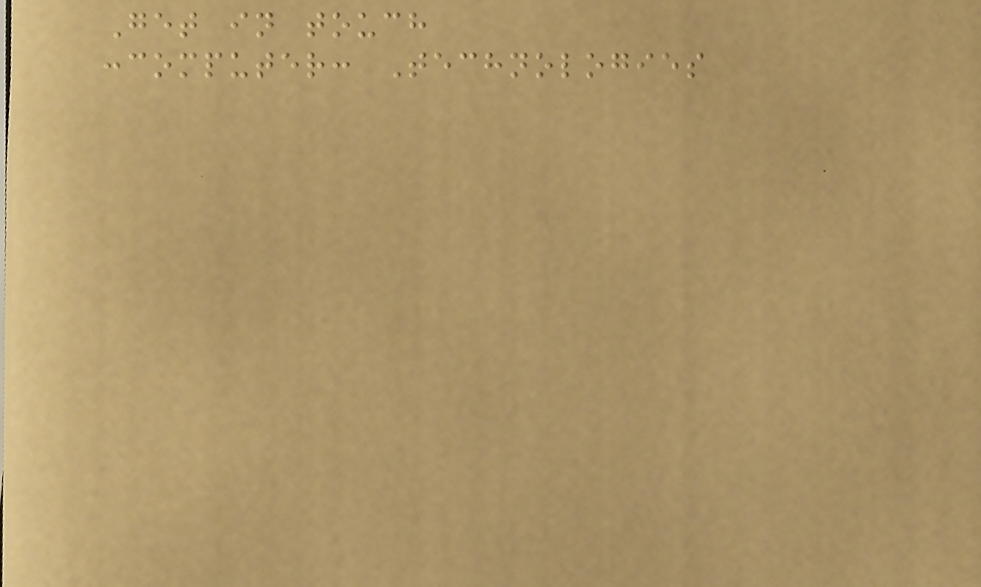Get in touch
:computer: Technologies
